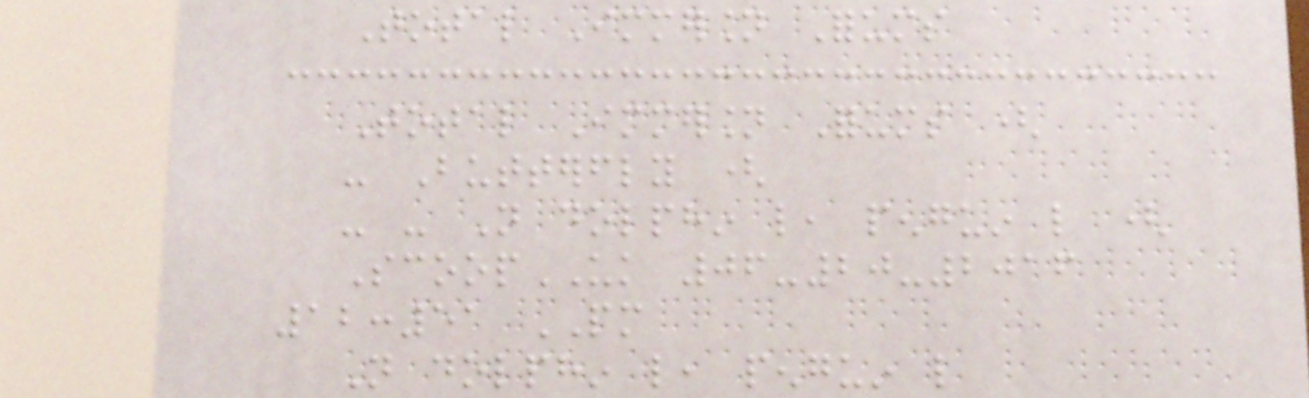Total Immersion Forums
Total Immersion Forums (
- Butterfly (
- - Not dolphin like, penguin like (
ScoopUK 06-20-2016
12:51 PM
Not dolphin like, penguin like
